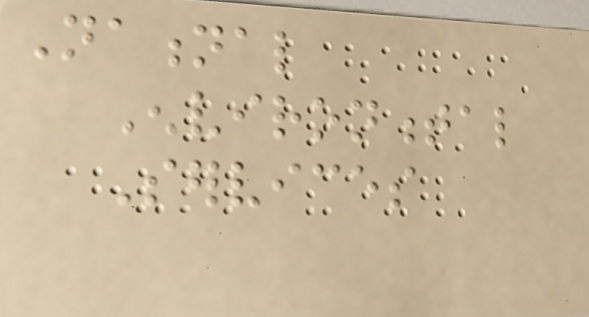National
Environmental
Services
